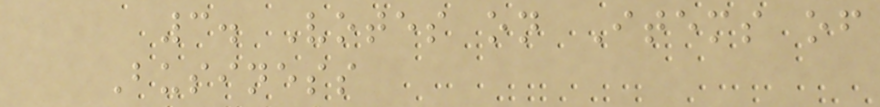3. Votes on Items of
Business
